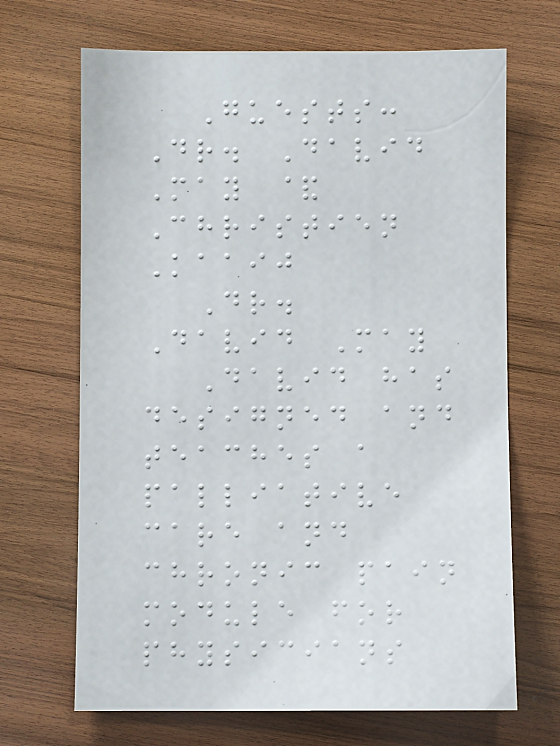Guests:
Dr. David
May &
Christien
Kaaij
Dr.
David May
David has
designed and
teaches a
palliative
care and
chronic pain
module for
physicians
